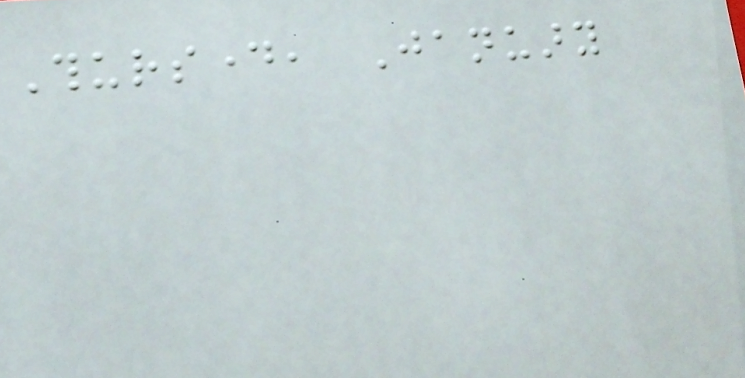Thursday, January
